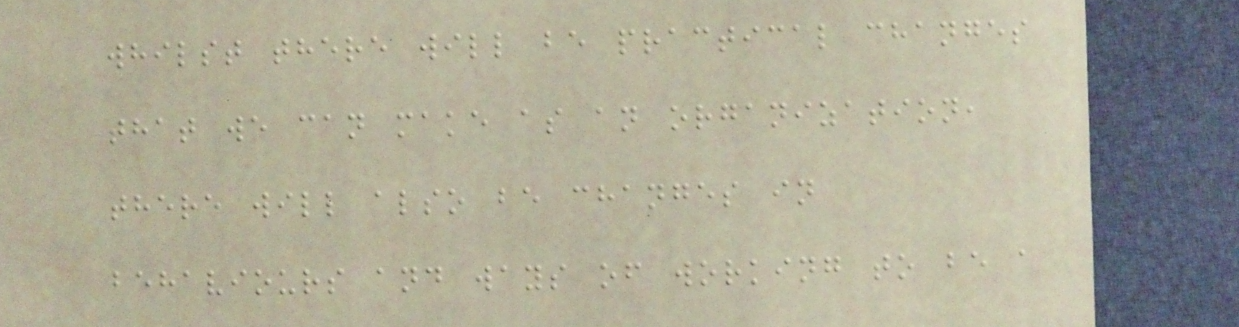whilst there will be practical changes
that we can make as an organization,
there will also be changes in
behaviours and ways of working to be a
